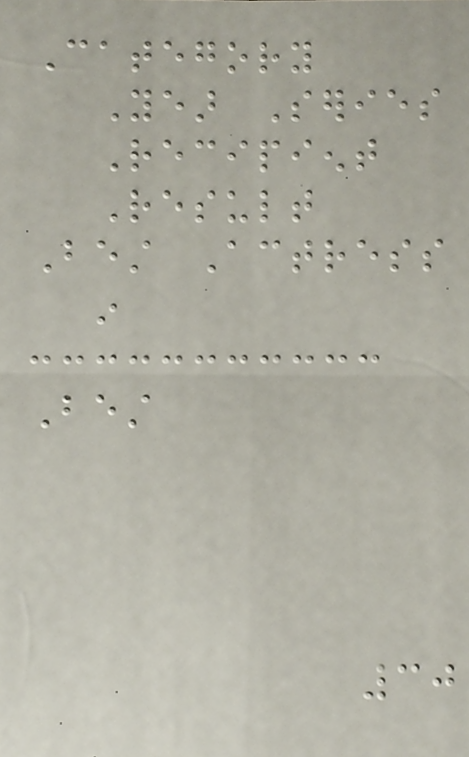Category
Year Series
Recipient
Result
Best Actress
in
Best
30
